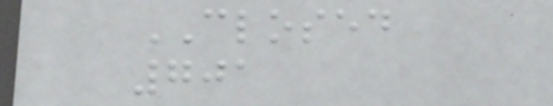CLOSED
701
